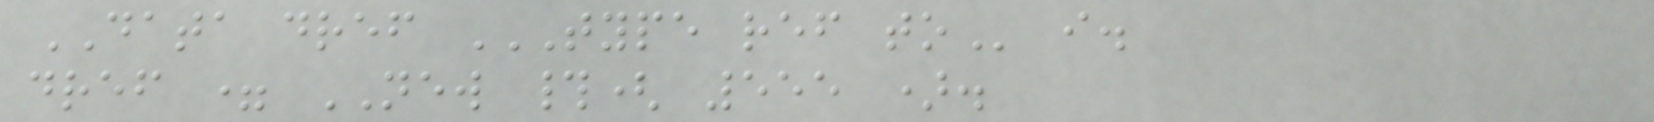DATA dref TYPE REF TO i.
dref = NEW #( 555 ).
